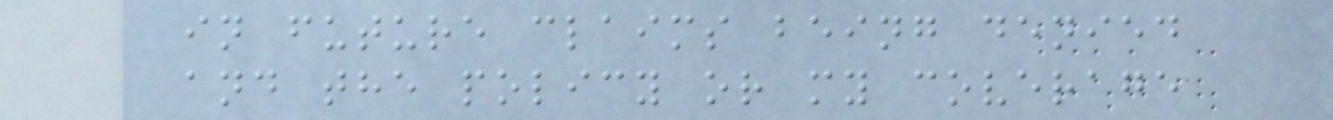in future claims being denied
and the policy or my coverage
